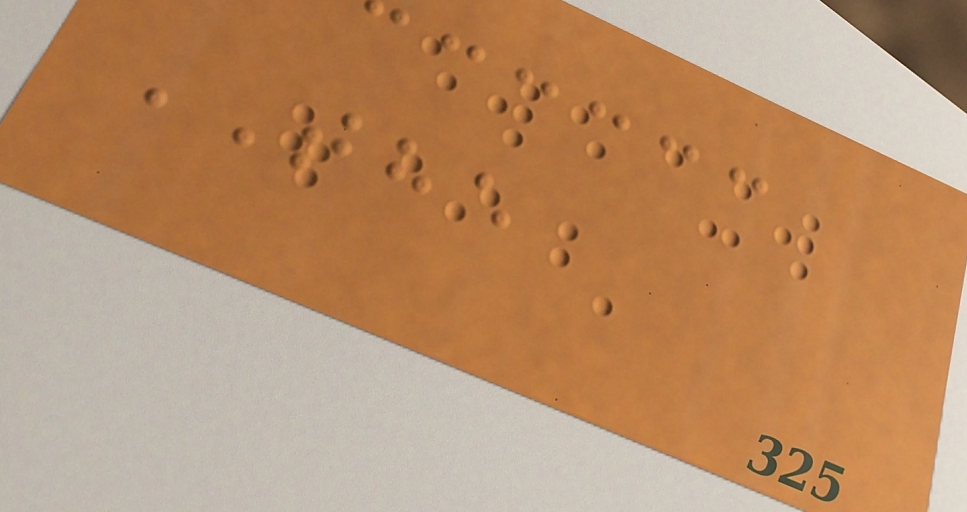THE
